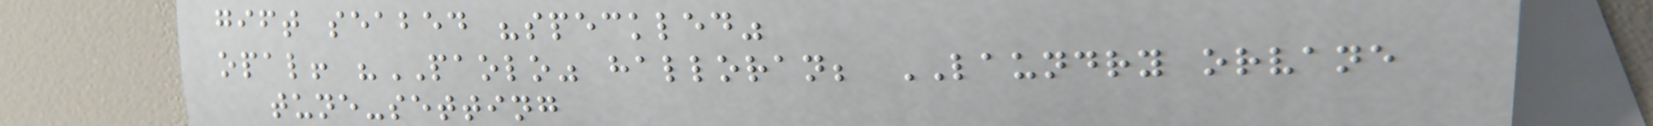gift seabed "speckled"
opal! "PAOLO" halloran; LAUNDRY orvane
tune-setting
